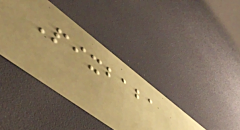Pixbaba
